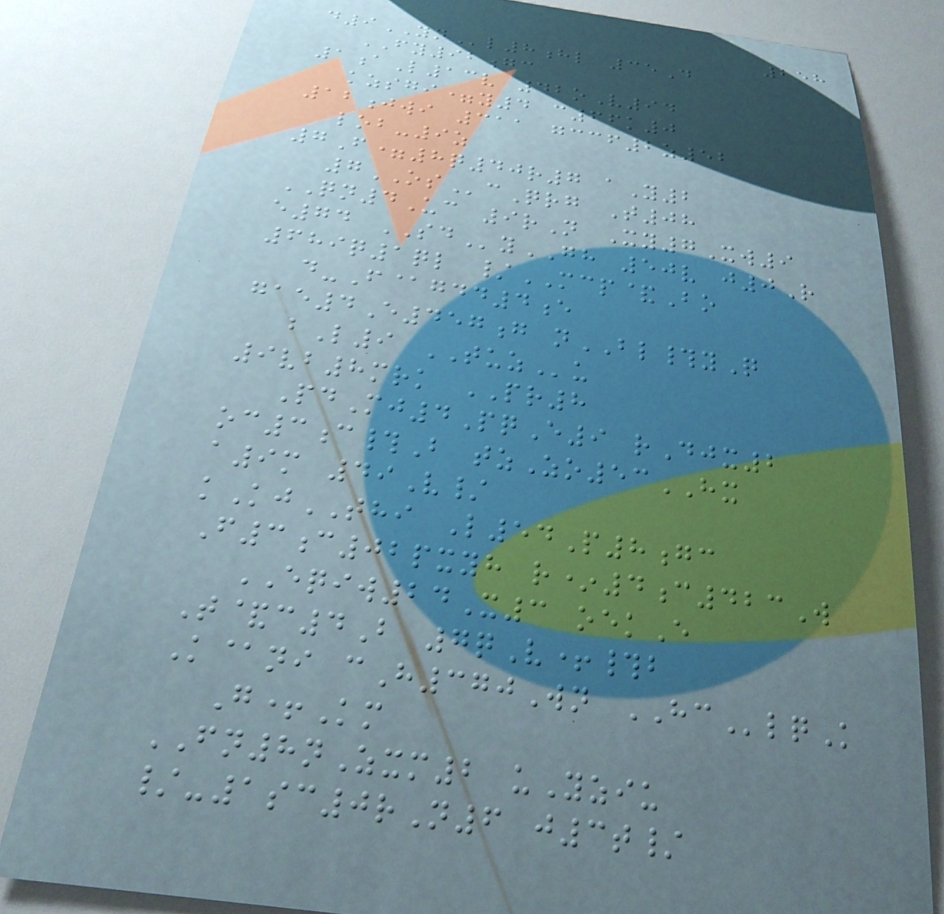258
d9YNl8hl 35D
FY92gc
1aL13v 42oV94
kzsgi=y4 c66k0
12jwi 311 gccf2z52
lob-9z
7F=8q40r7 aY2
7OScQrg T08
QN4Uc 9rN Xy7Xw9
e74 SDyGH 50v j0R
689q1ql /MCP&Bo
d-F@gdd4e
gae4E457g nBL#yQ
bL9 TUZu
9vb8mrk PR8
PdMj4PqE9 rDjx2
oc3c#B tzZo53HX
a9m 49V/
kKjTHI L54P8gc
F3c02pxyh r*4c423W
EQIW24X3 oekE
T&c4B 7qV+#b
K@ni cH370Wn HClqK
G+Km
FN8nZxm2 uYziu
/-1sc0rN6 j3t/
